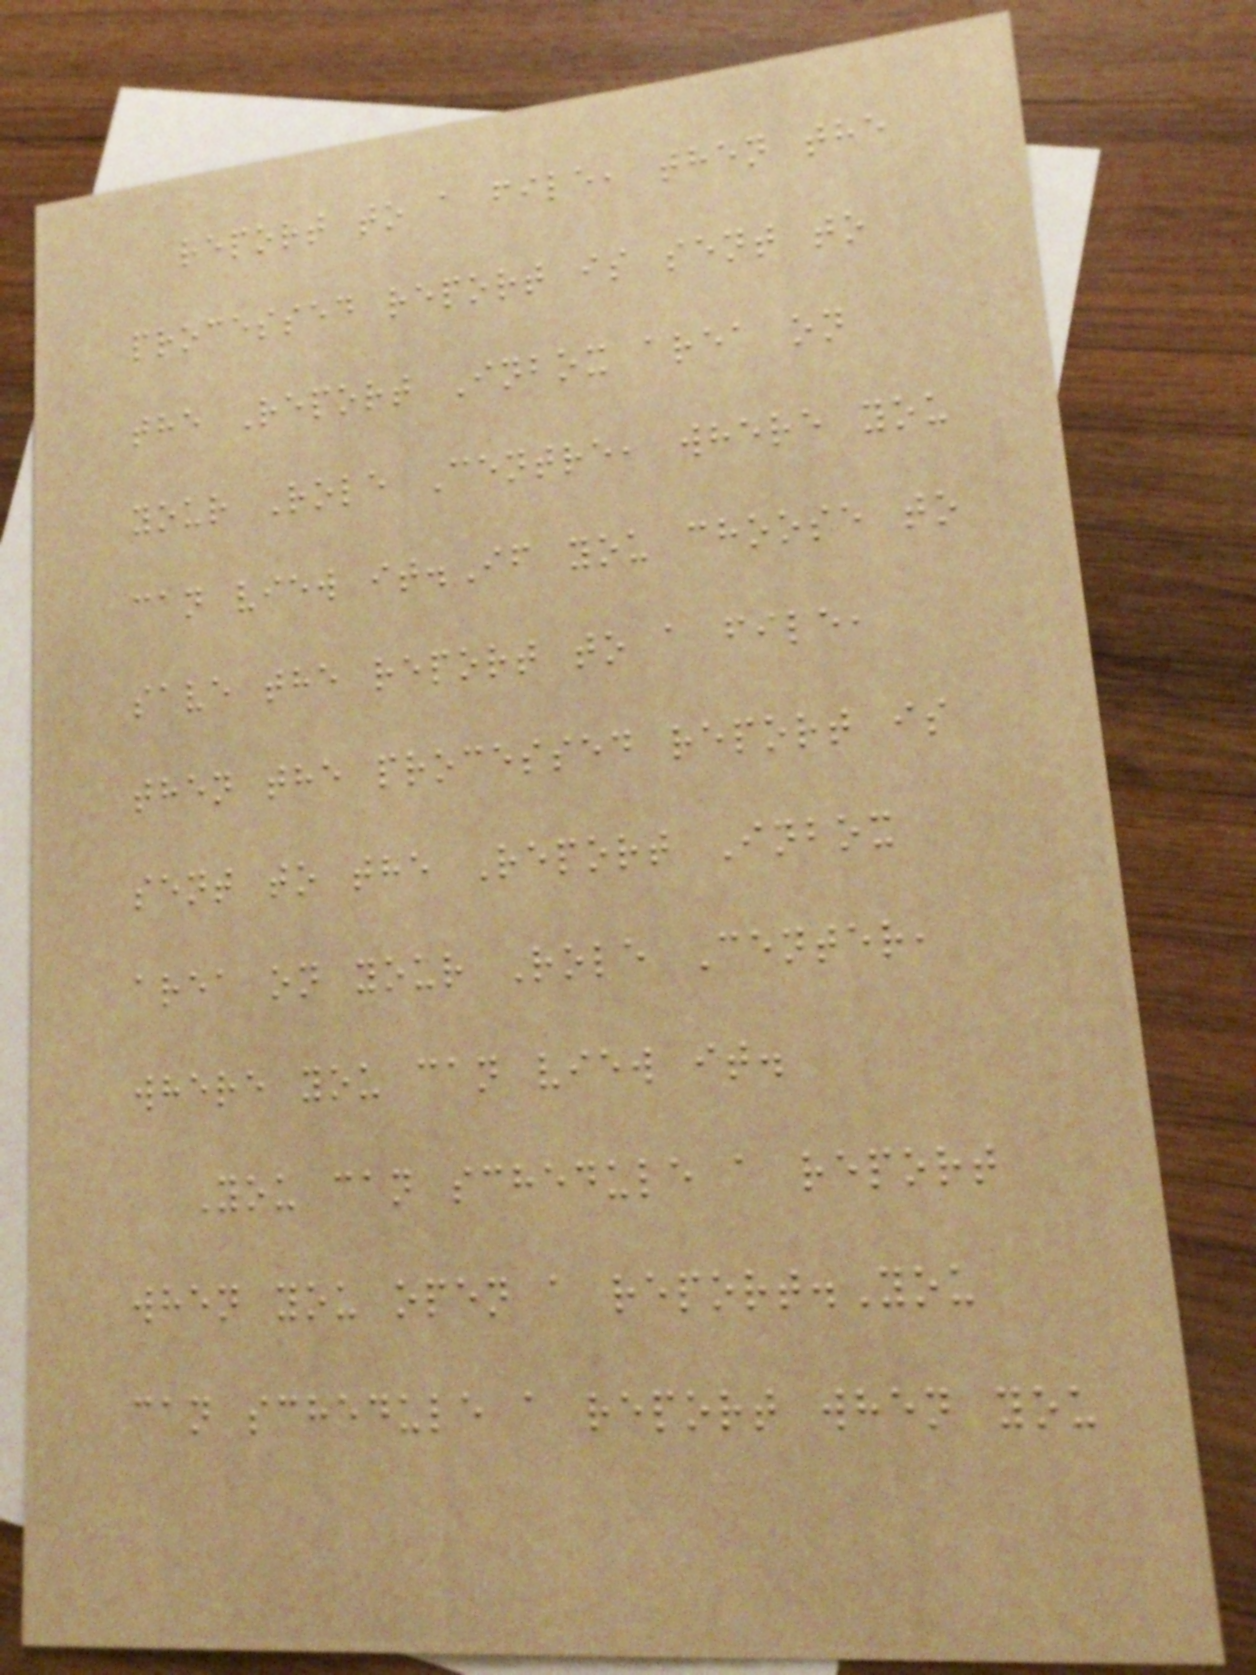report to a file, then the
processed report is sent to
the Report Inbox area on
your Role Centre, where you
can view it.If you choose to
save the report to a file,
then the processed report is
sent to the Report Inbox
area on your Role Center,
where you can view it.
You can schedule a report
when you open a report.You
can schedule a report when you
